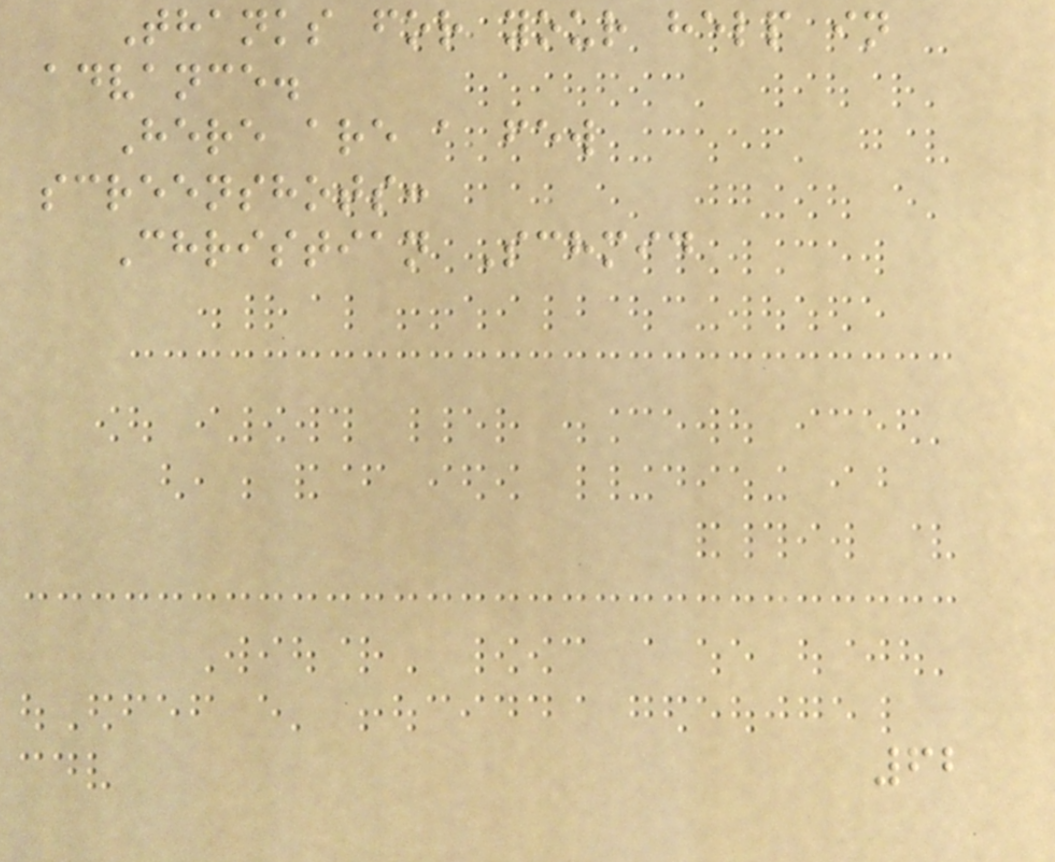Thanks for your help in
advance.
Here are a few
screenshots:
Christian Schmid
62
